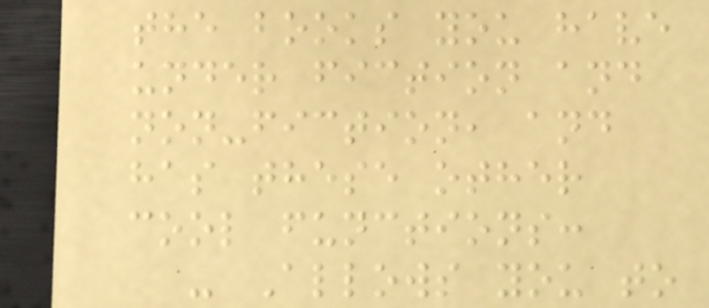the books you have
under fiction and
non-fiction, and
has these other
cool functions:
- Allows you to
